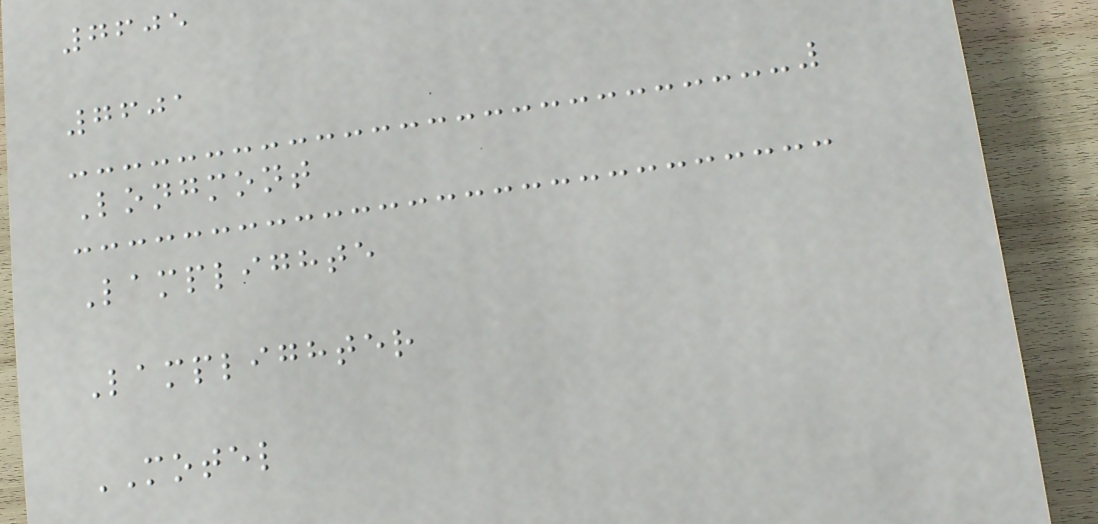7605
7601
Longmont
Lamplighte
Lamplighter
MOTEL
